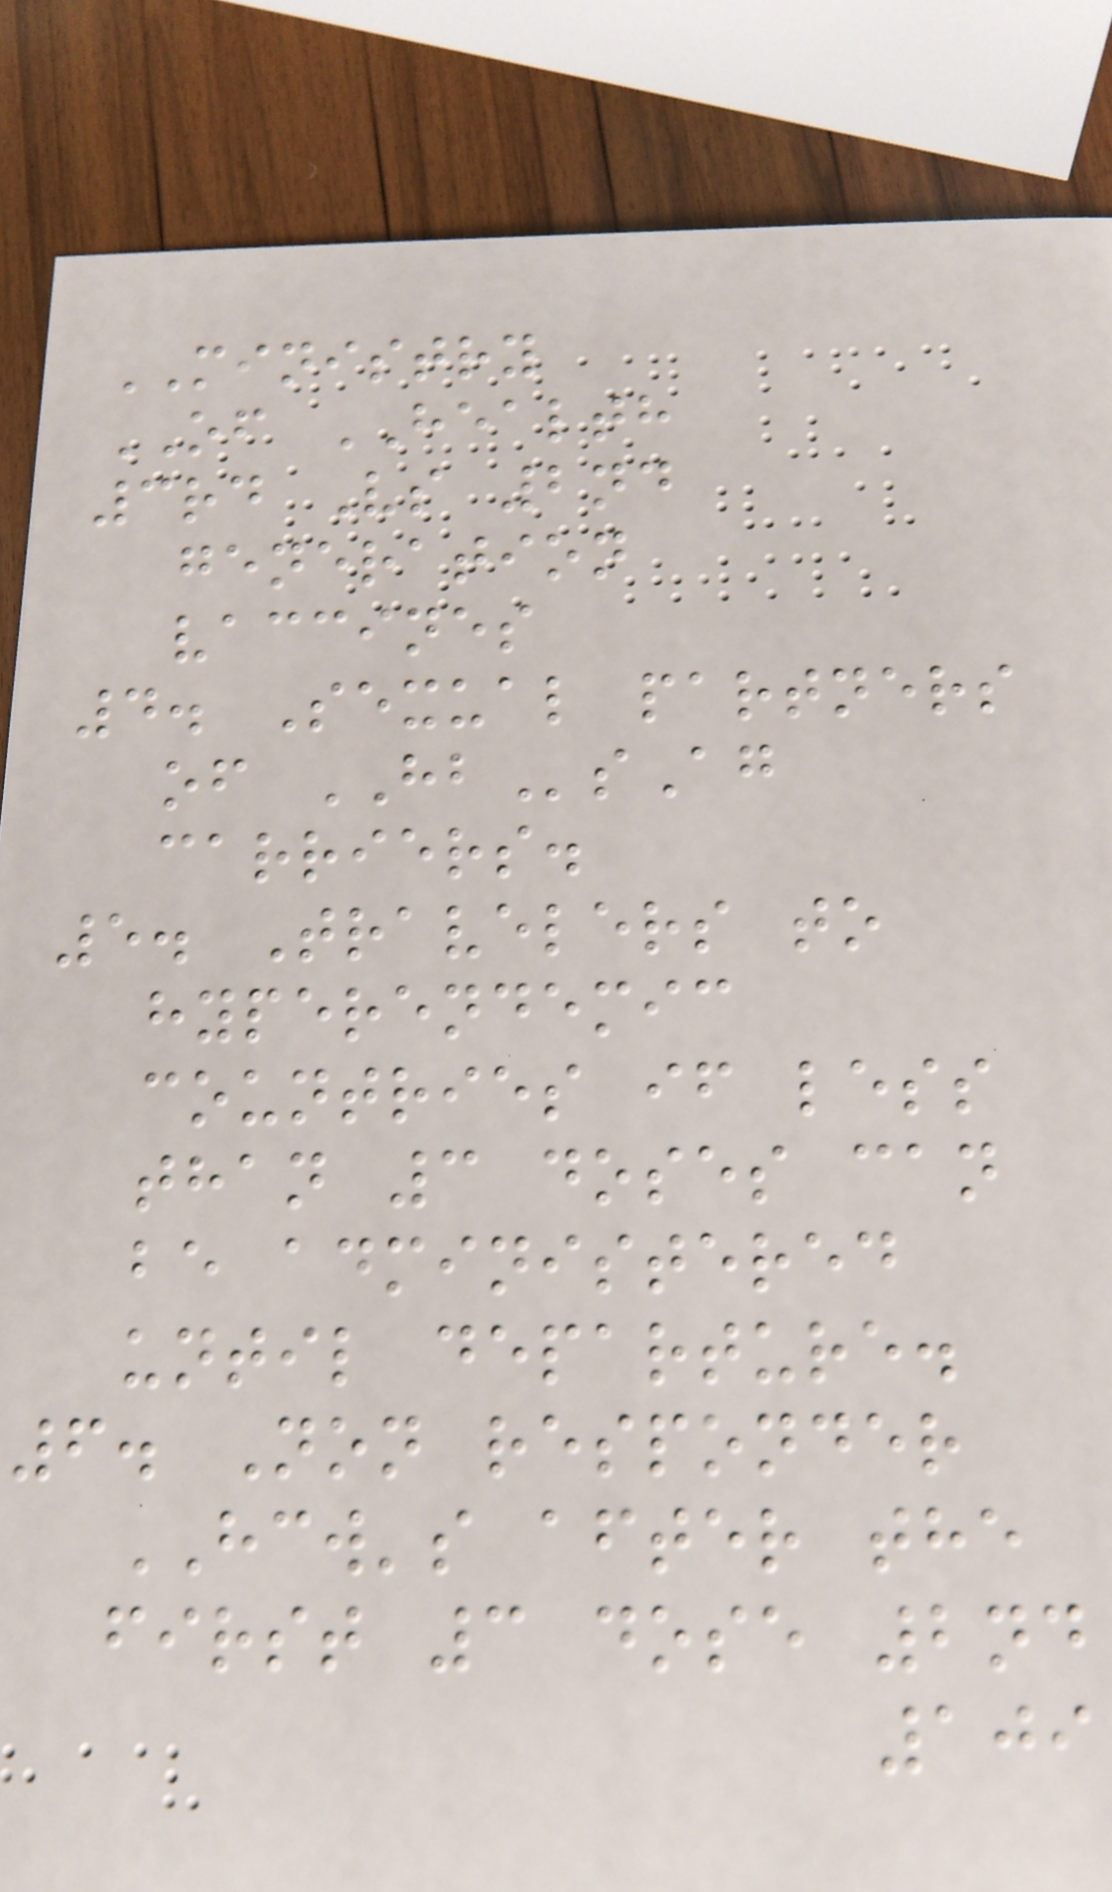MINISTRY
OF HEALTH
3rd Vs 2nd
generation
vaccines
4. Sexual partners
of HBsAg
carriers.
5. Travelers to
hyperendemic
countries if less
than 3 doses can
be administered
until departure.
6. Non responder
HCW's after the
first 3 dose 2nd
109
